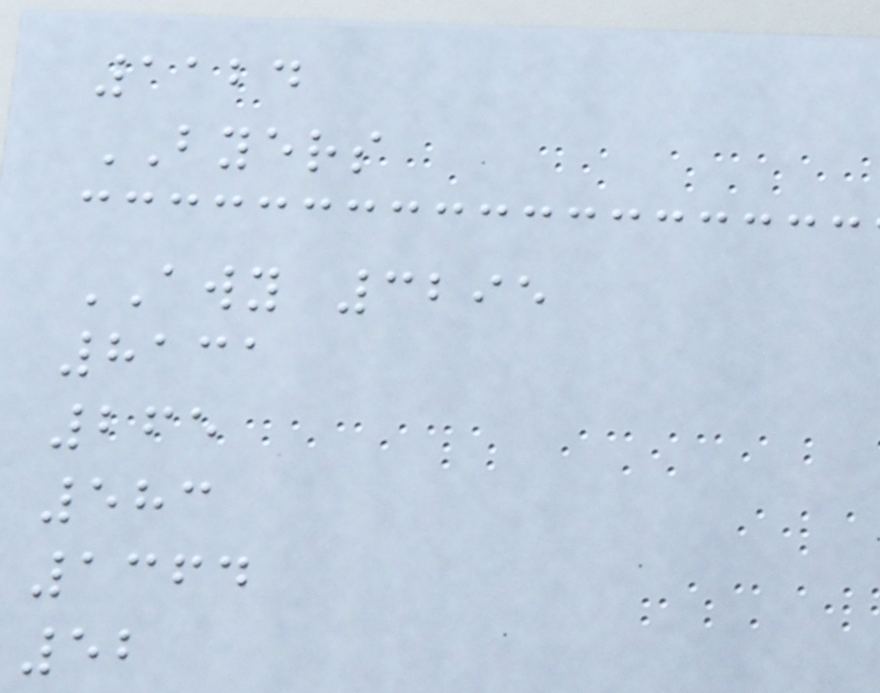1124
BYERS
AWY 3295
8131
265
583
1364
52
